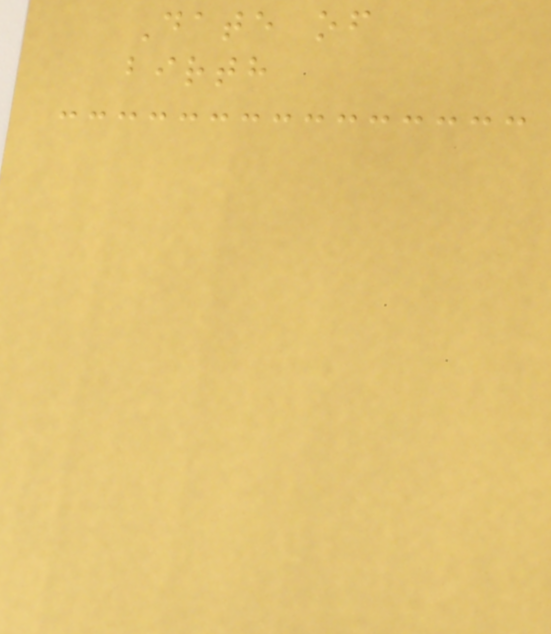Date of
birth
